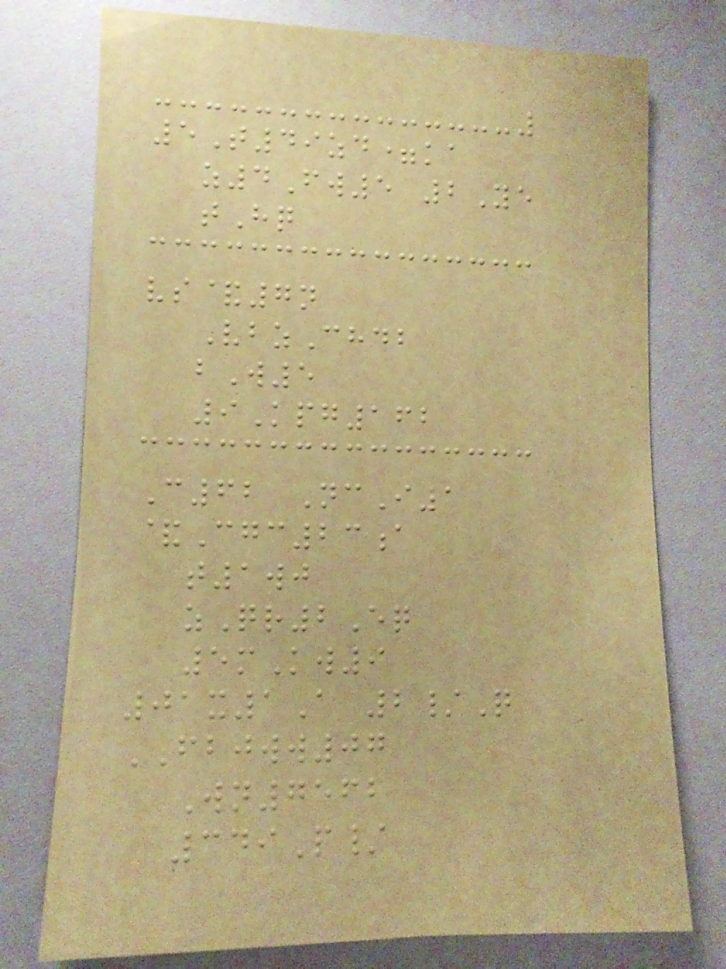5T49zd=ka
z4Fw5 2Ye
tHq
vs&7n
VbzChdb
bW5
9Kpg162
C62 NcI1
&Cgc23a
t1wj
zQr2Eq
5mKw9
01x1A 2/Q
FBJWW07
Wn7562
349P/
